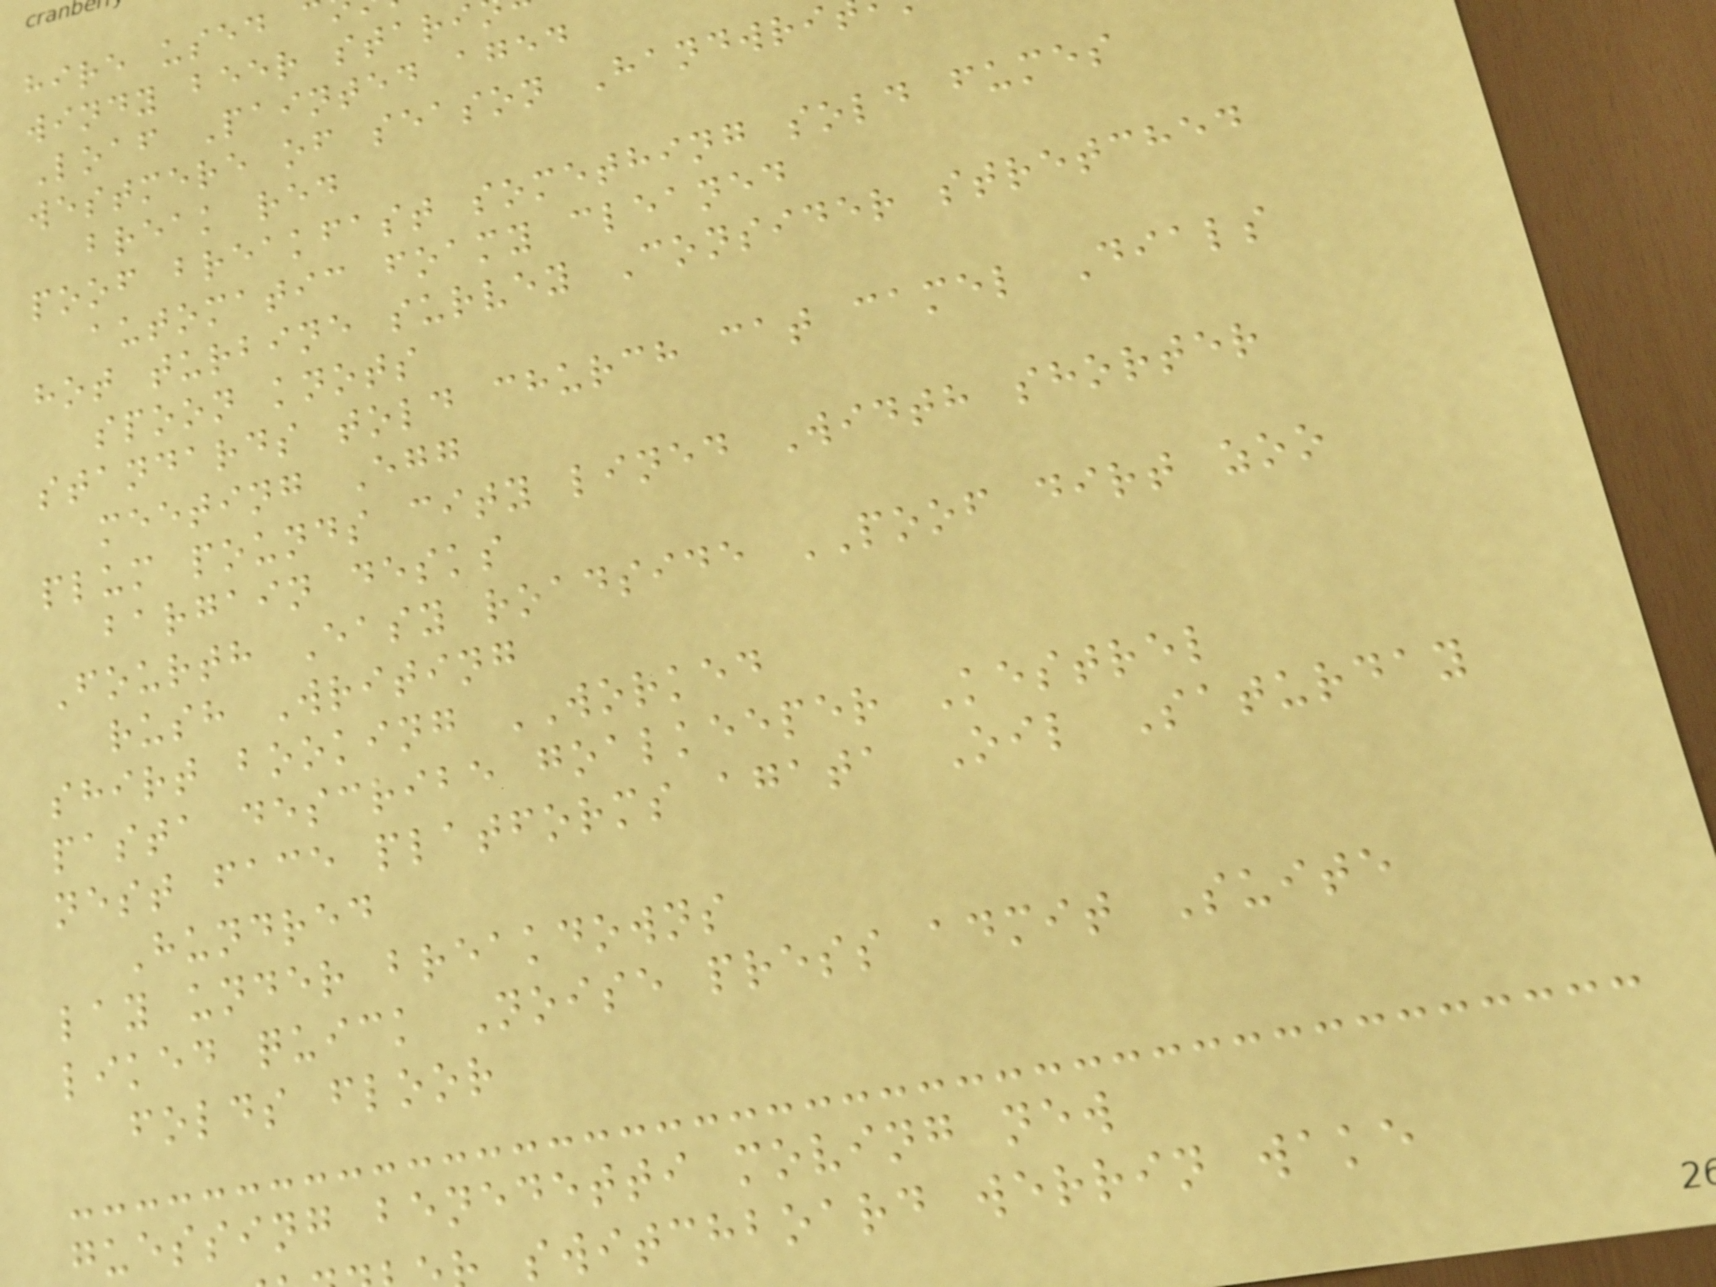hire used
windy beer stari
Loaf Painted aged
westmere of season Handwri
break red
poof breakfast something sold fumes
automatic foamy cleaned
hot turbine survey Consider stretched
spoon knots
standards told church cat camel Dials
meeting Egg
plum pounds city lined Width shorter
bargain desks
Fourth Easy roadside POOF dirt zoo
rush Writing
shirt booking WORKED
pasta describe goalkeeper Kestrel
nest face platforms agata Oil Saturday
Hundred
lay under breakdowns
liked quick Noise press admit Suite
folds floor
guessing benedetti moving new
switchboard werrin wake
